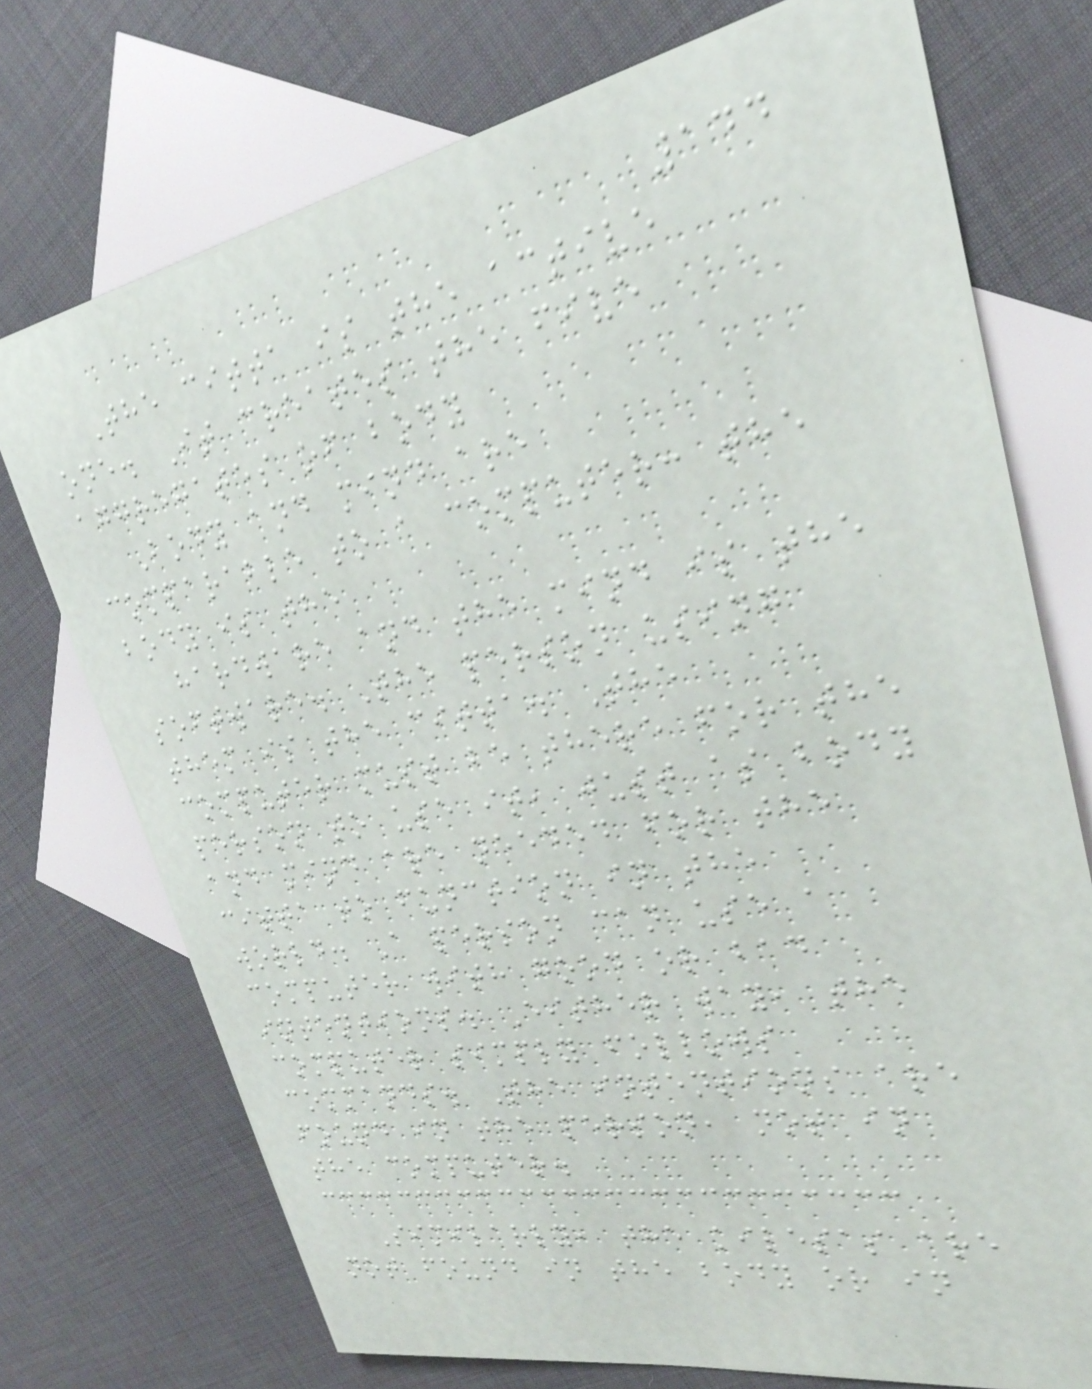144
The citta is the active
one. It creates the five
aggregates of body
Body and mind are
comparable to a computer: the
body is the
hardware and the mind is the
software. The person using
them is the citta. The
computer must be there for the
person to use it, just as body
and mind are needed for the
citta to function in the
world. A person can use a
computer with good or bad
intentions. Either way, the
computer simply follows
commands. The intentions are
found in the person, not in
the computer.
Similarly, the kilesas are
not found in the body or in
